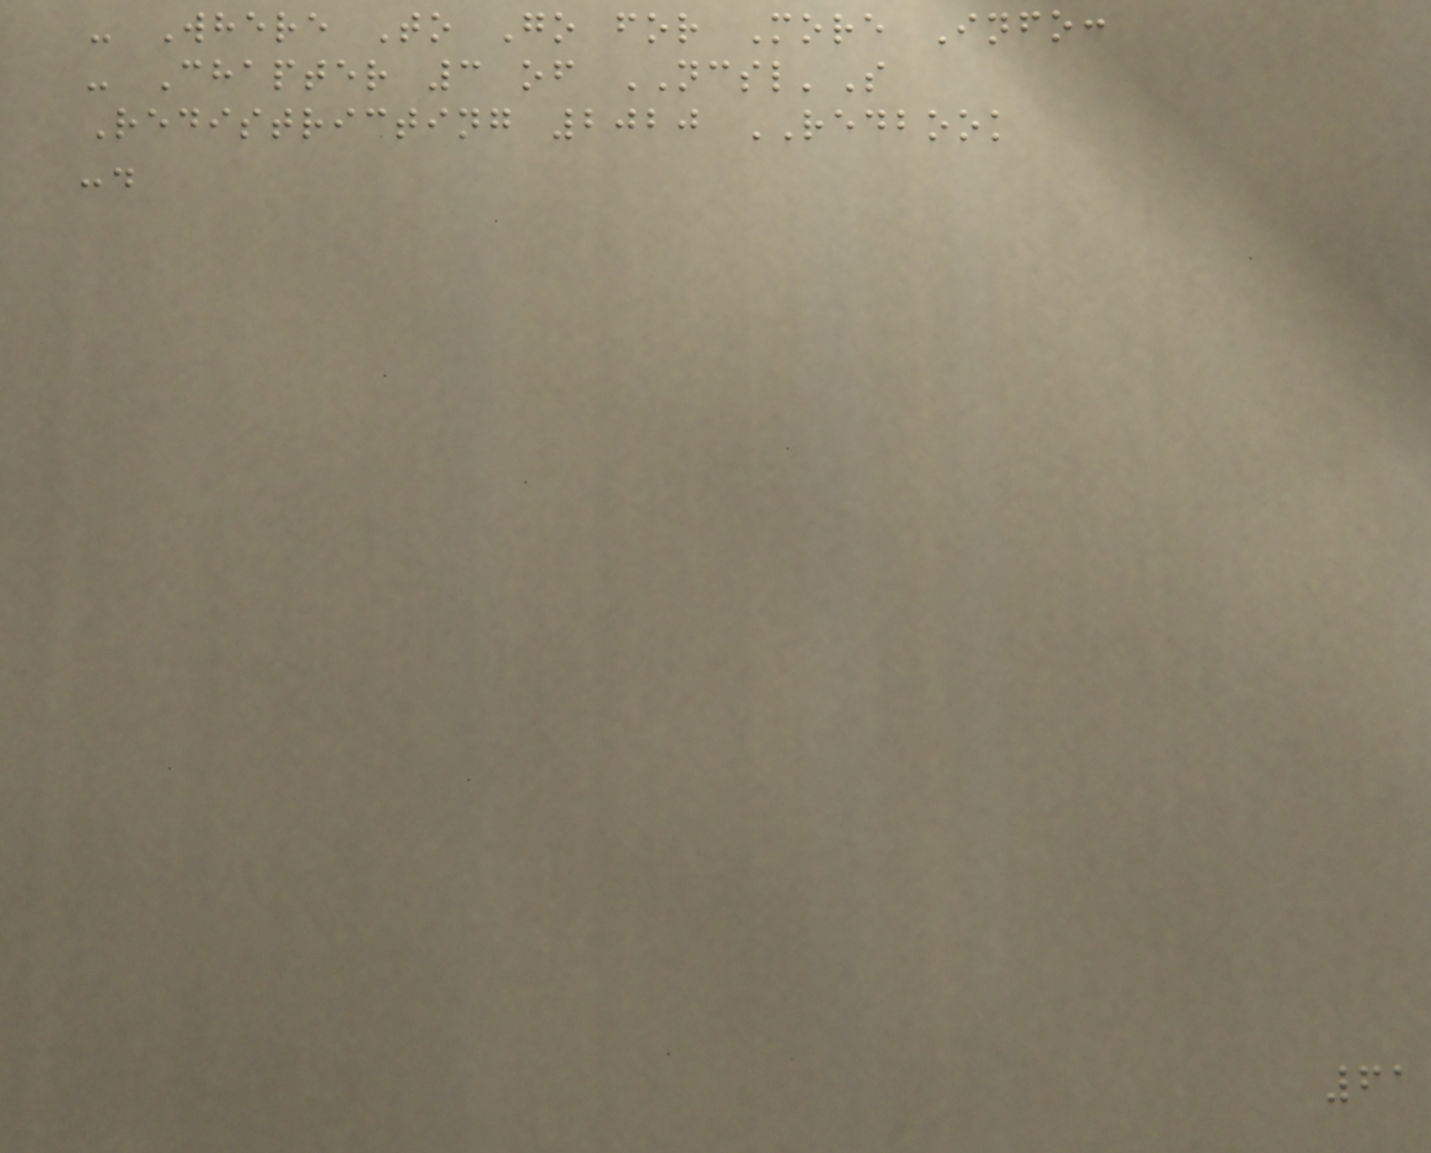- Where To Go for More Info:
- Chapter 3 of NCSL'S
Redistricting 2020 REDBOOK
-.
61
